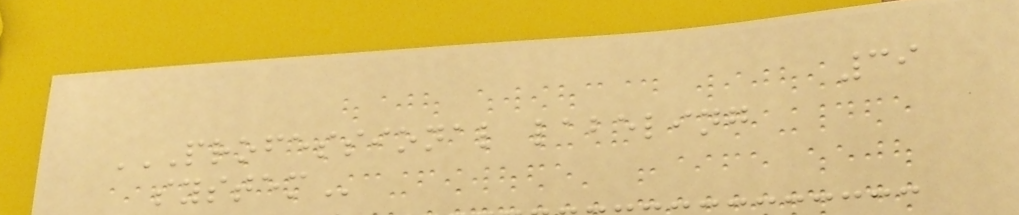39
PROFESSIONAL LABELING
SYSTEM
